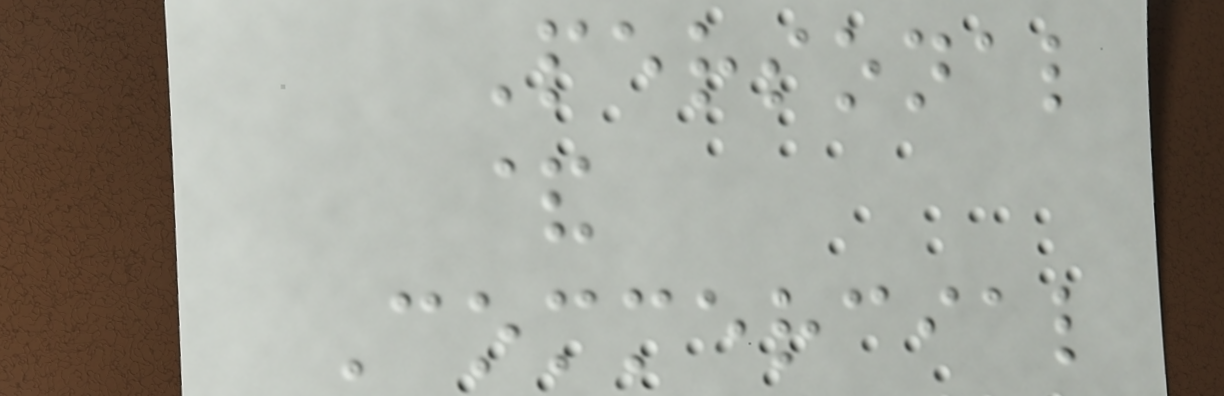Personal
&
Commercial
